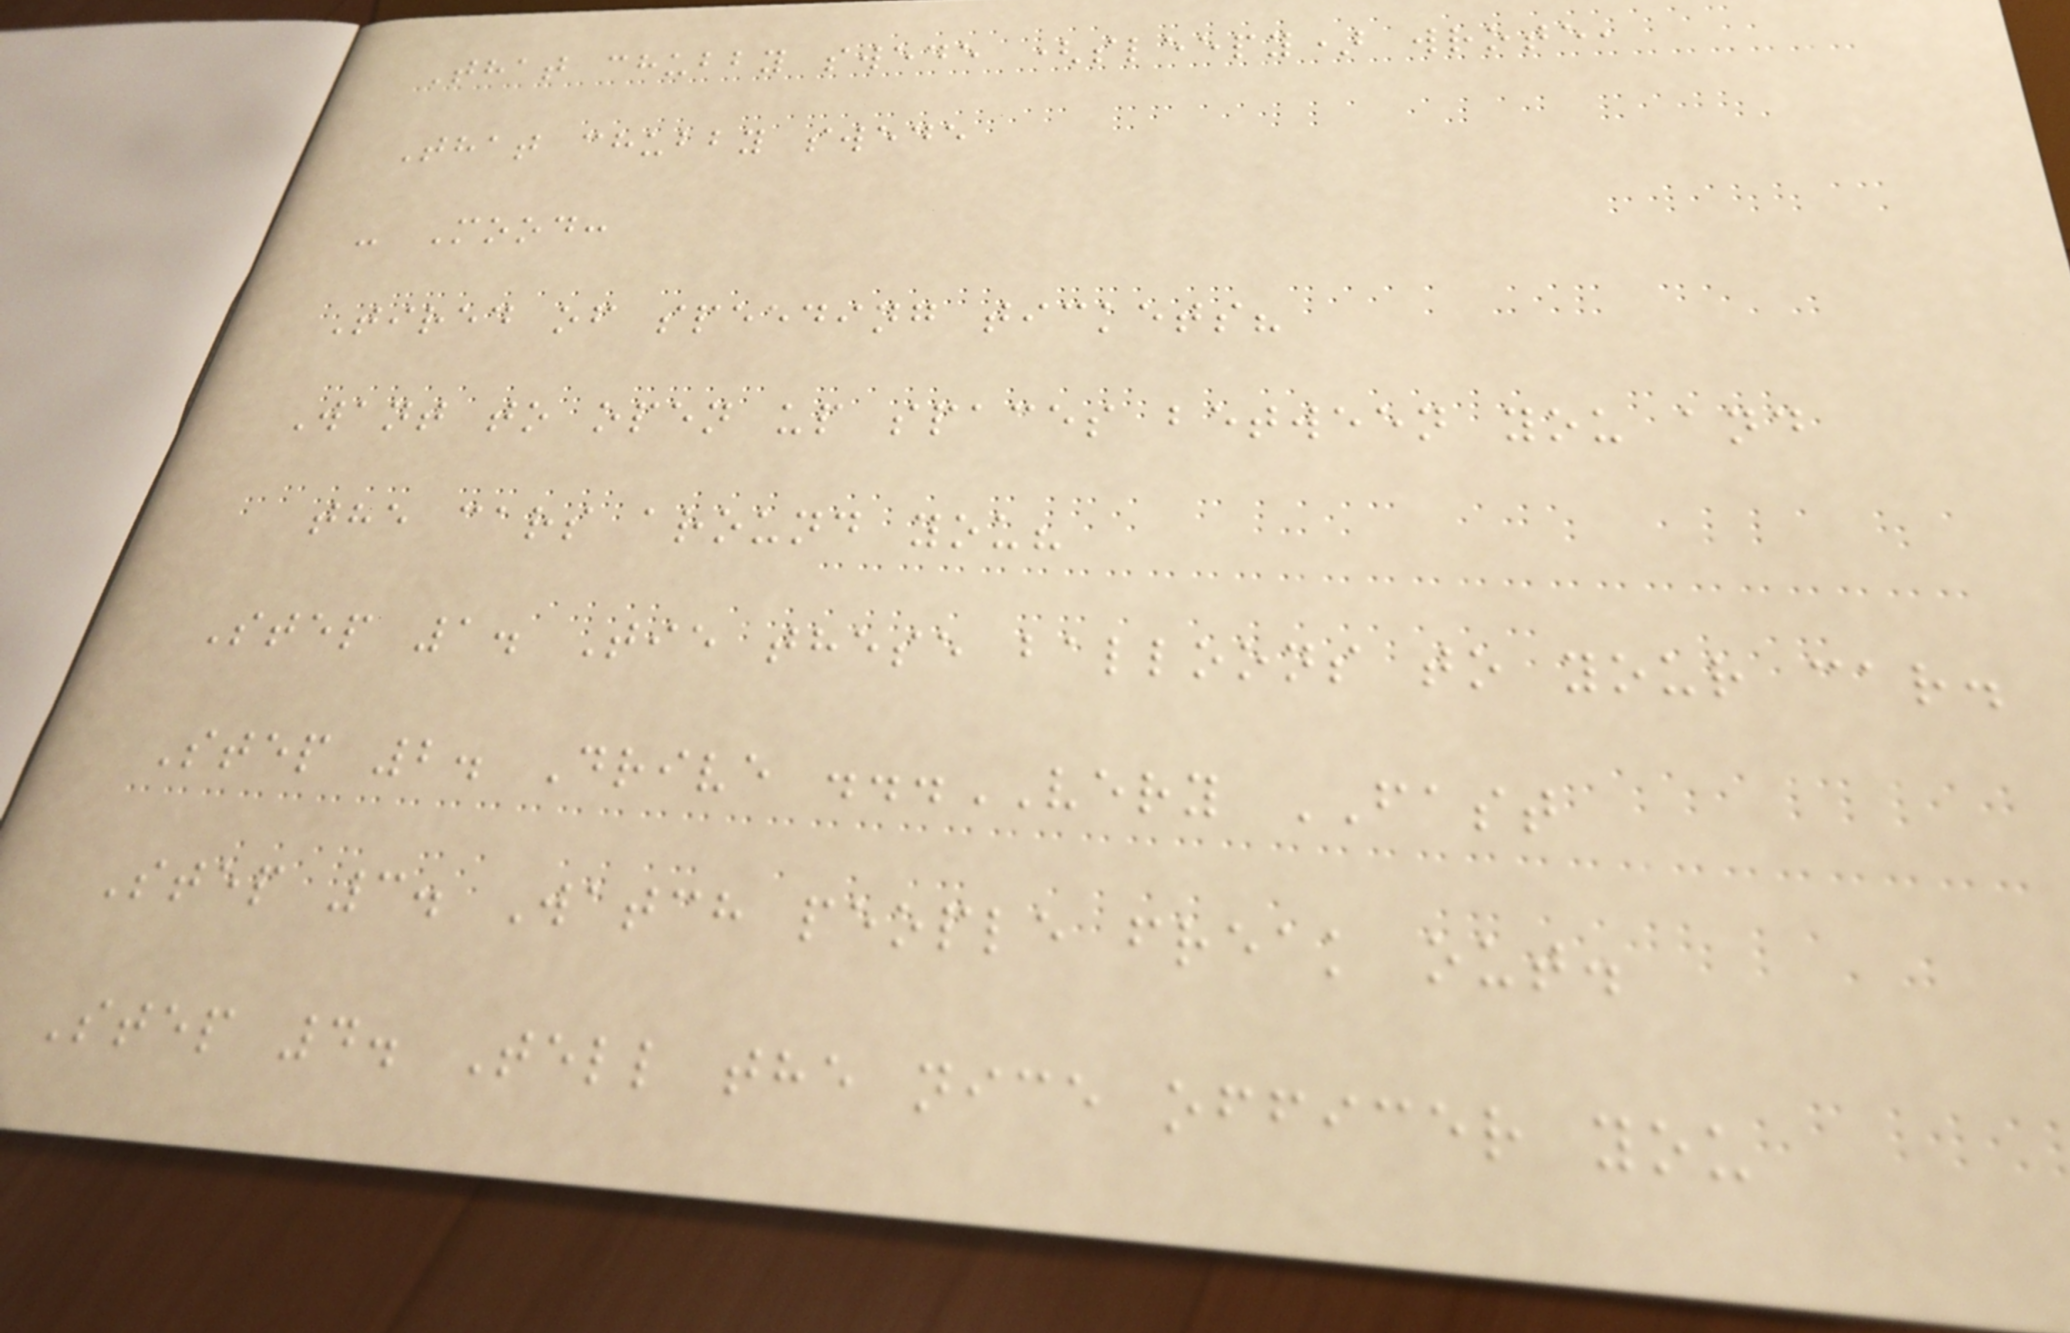That chubby swede (sleepy) wrote,
That chubby swede
- Mood:
Tired of speeding tickets?
Want to open up spaces between you and
the cars around you?
Step 1. Tie these balloons to your car.
Step 2. Drive ...VERY FAST
Step 3. Watch people freak out.
Step 4. Tell the nice officer you
